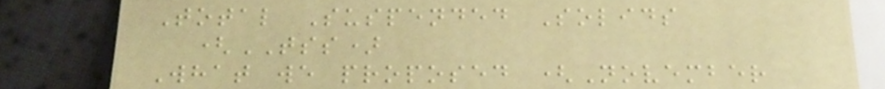Total Suspended Solids
(TSS)
What we proposed (November
